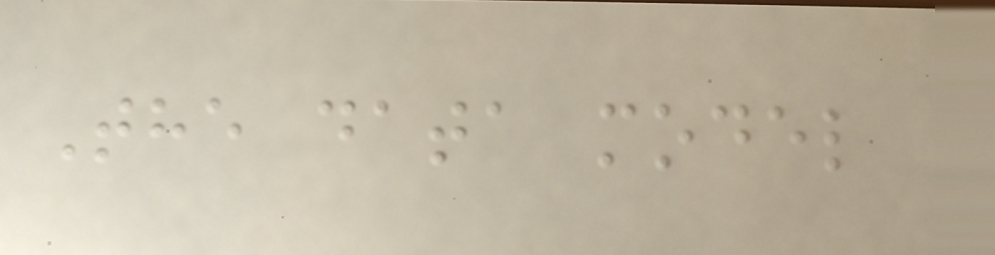The data model
